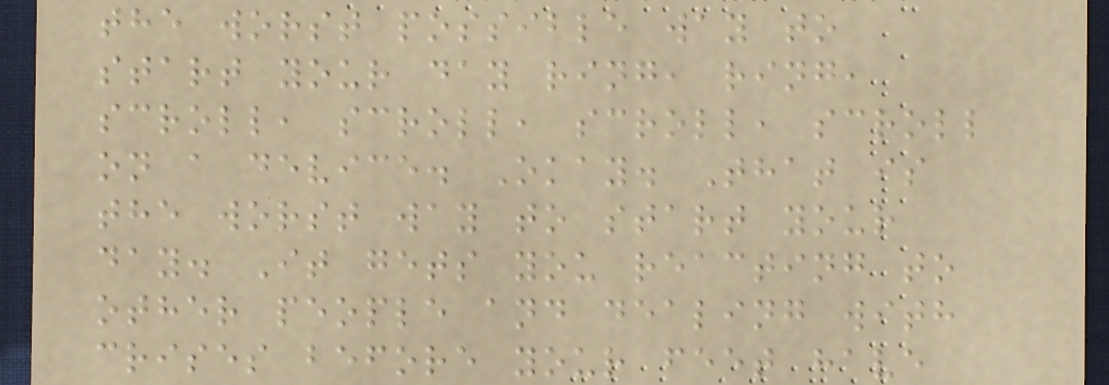the worst possible way to
start your day ring, ring,
scroll, scroll, scroll, scroll
on a device. Okay. That is
the worst way to start your
day. It gets you reacting to
other people and dealing with
crises before your feet have
